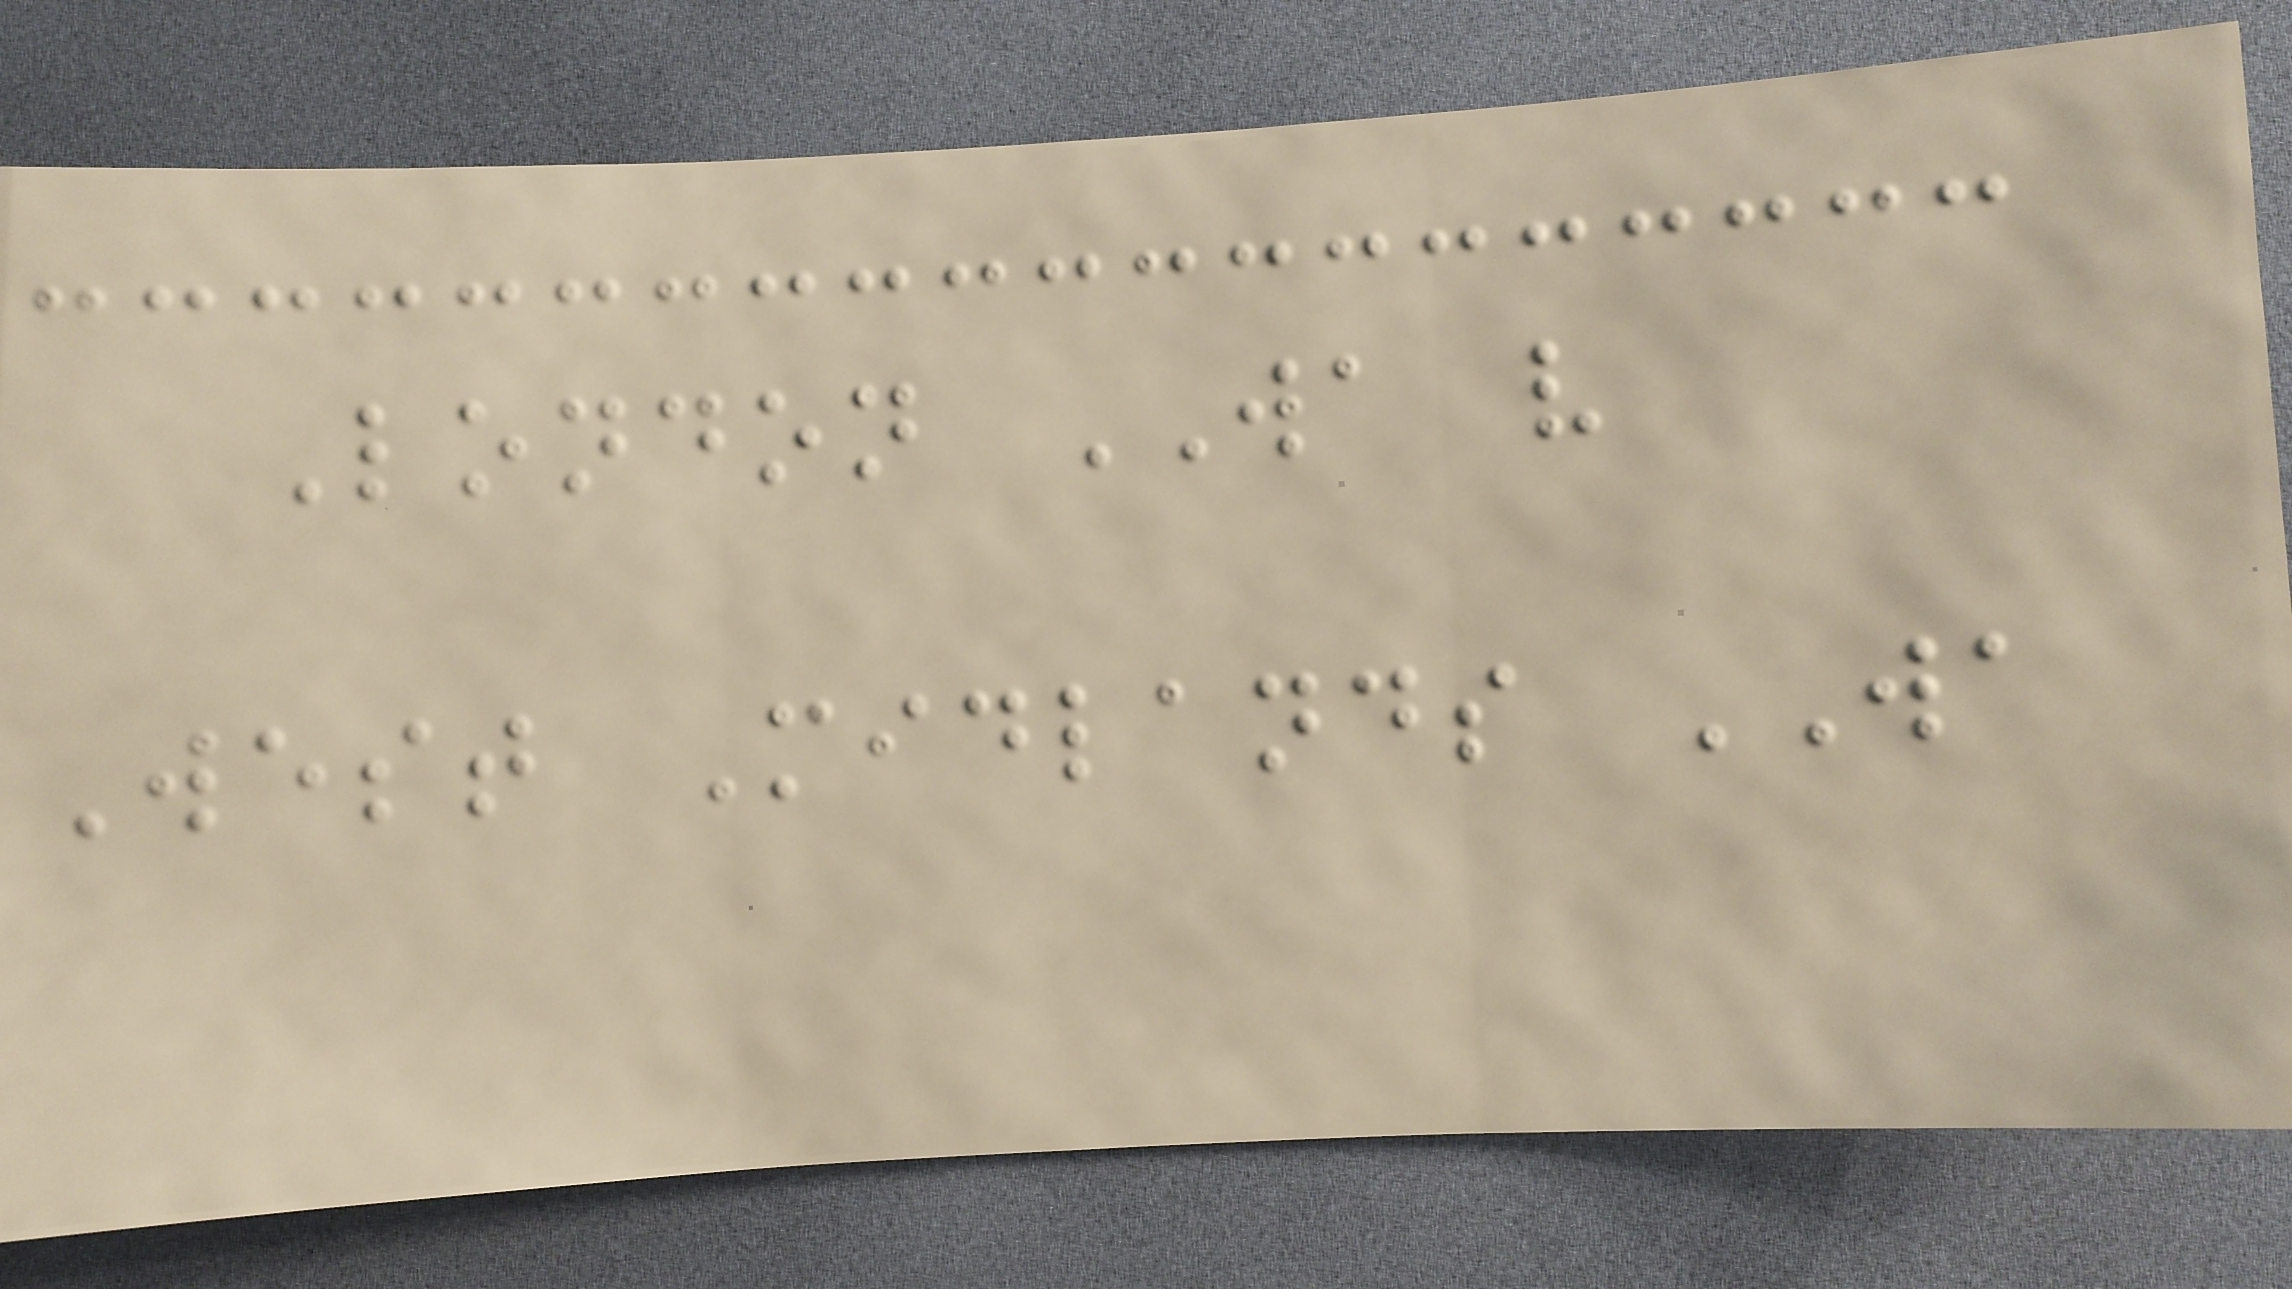London WA v
West Midlands WA
